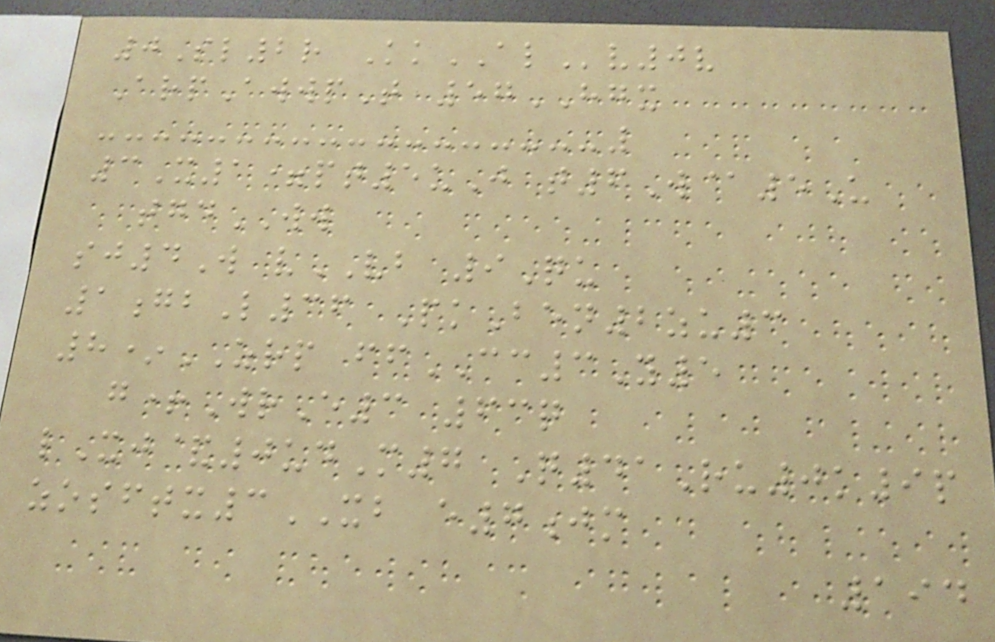0Sl2r KkALv0v
ArpAwwpT 57HGX
3X1=pt5uJ t6W@5U
tgdWW
sj4W vVB 9Qu
1gbL36 PkBen2zu3
8*ZRP ffCC3Y5
g+WrE3 63q
lXj&0udM7 Q41Ru0k9p
zosftx3XB e7jm
194
